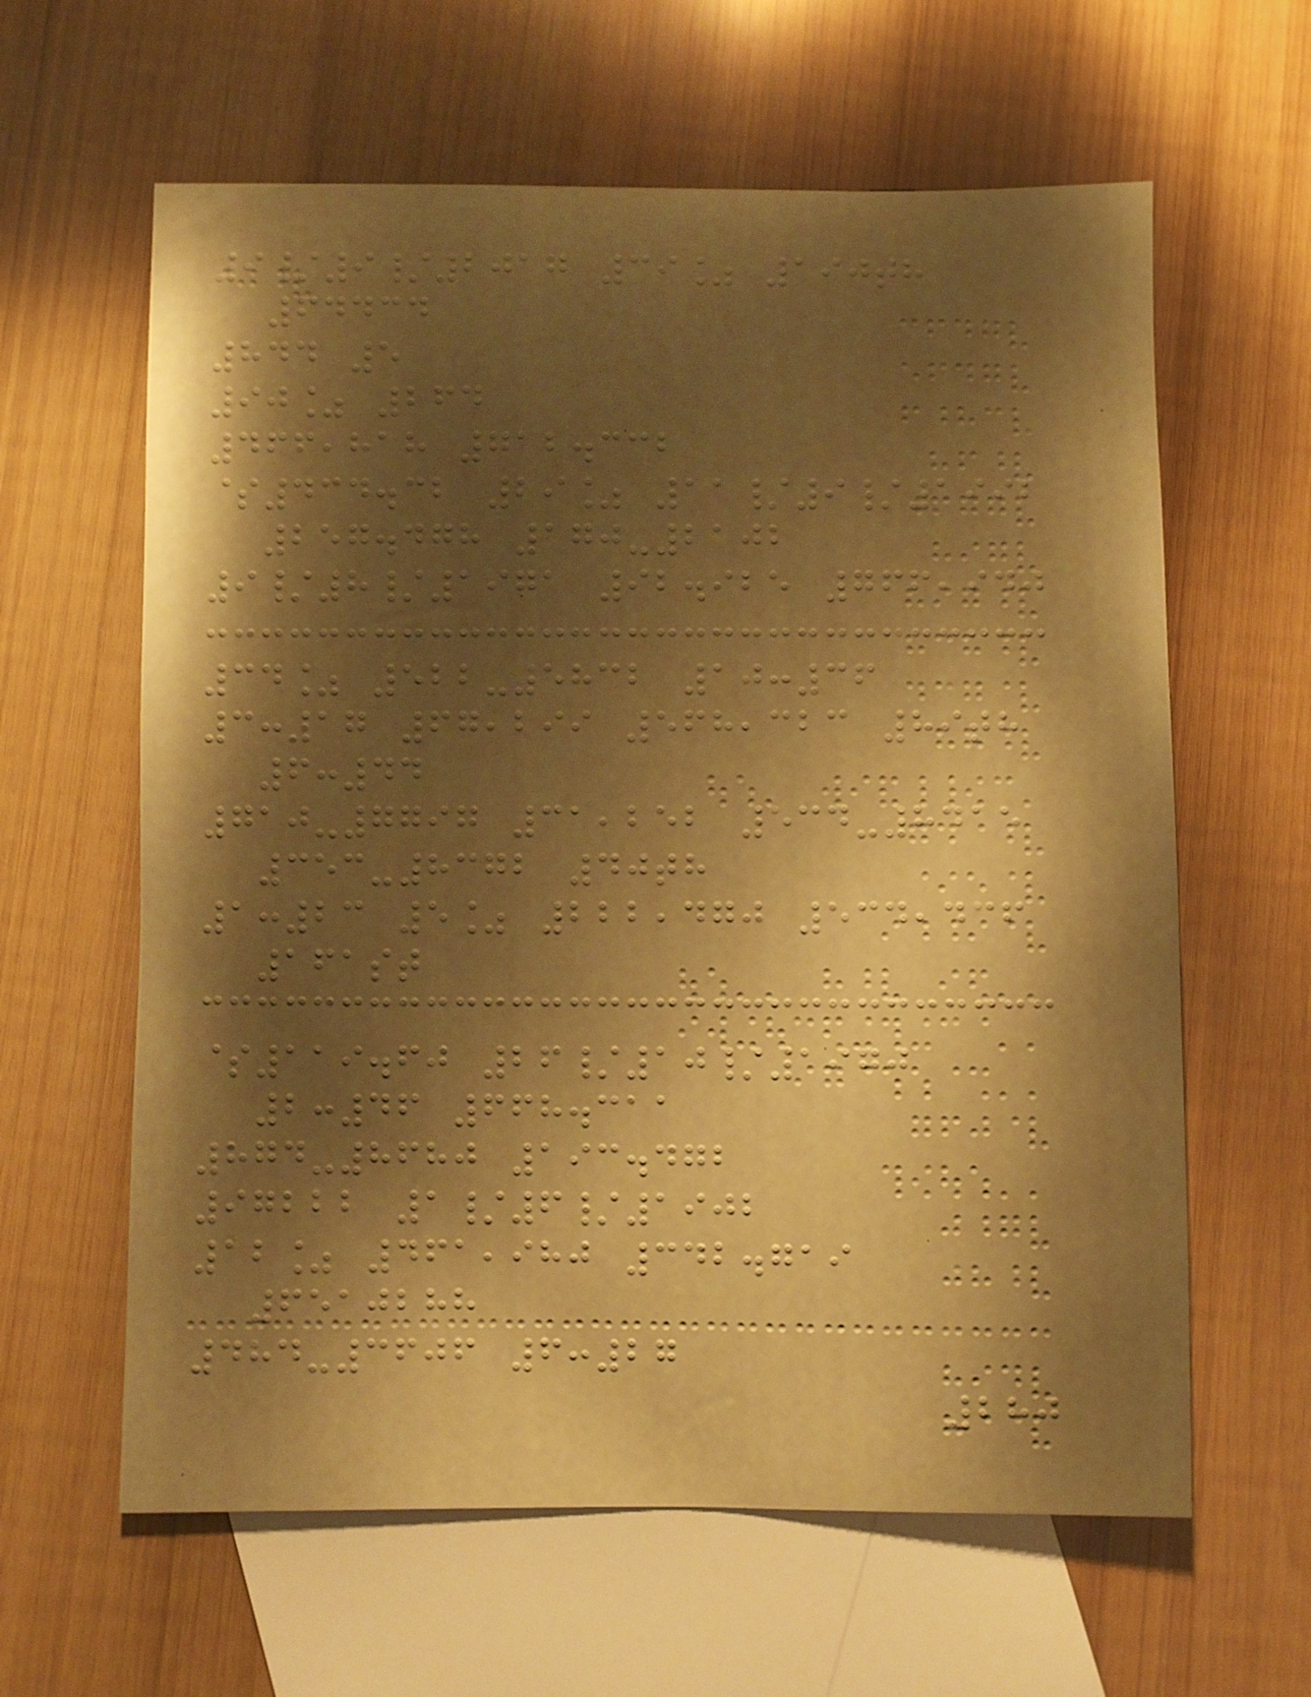9/9/2017 39% 190th
64434
844 5
90% 264
466,818 712.332
$434.32 29% 11/9/1992
257.478 170-2102
9/8/1971 92.925 766,940
34% 522-5832 10:36
3:17 67,299 568,323 89th
6:44
710-7797 31,252 534-8415
353-8372 40th
1:23 5% 222,470 534,436
161st
$119.60 26/10/1970
2:46 668.311
874-8680 193.472
97222 1/6/1902
12% 461,980 342.719
6510288
484-3606 6:27
280
